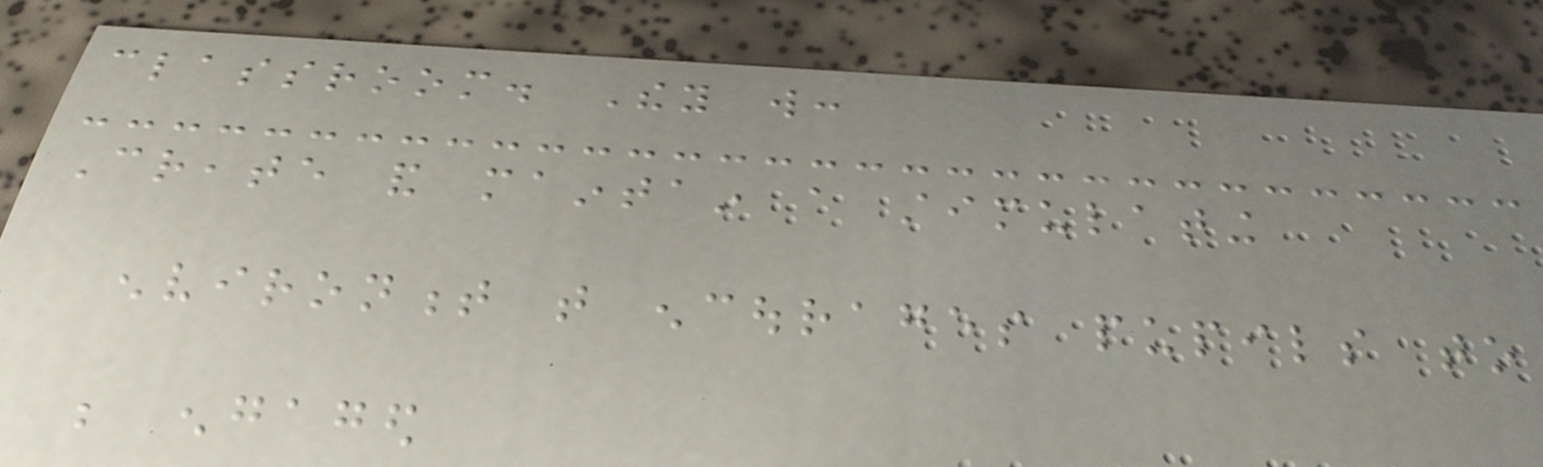classroom. They will:
Create and maintain a stimulating
environment that encourages pupils to
be engaged
